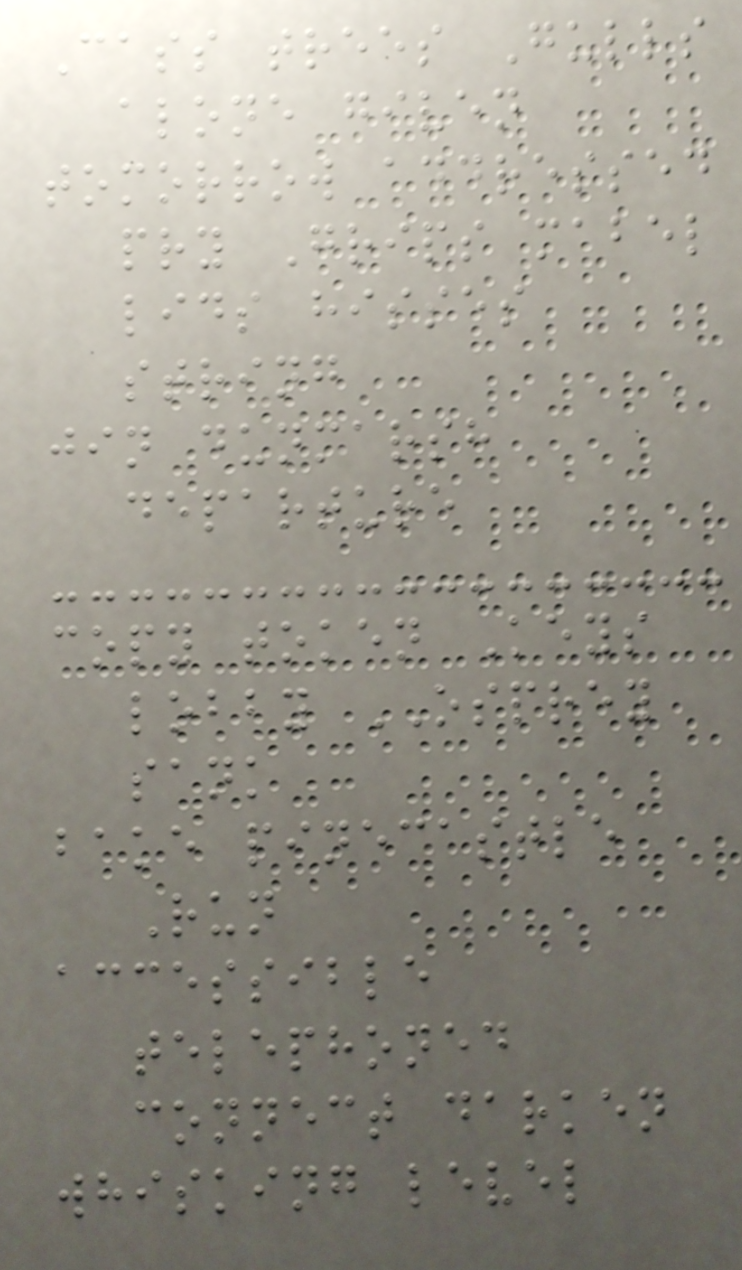Cass trees Gulls
alone given
tomorrow addressed
pry Grips mabel
lids hisses
string
jin dunmarsh
departure
copy token Keys
lobby OSPREY
sank
bake pinecastle
Run
accessible
telephoned
connect darken
whisking level
